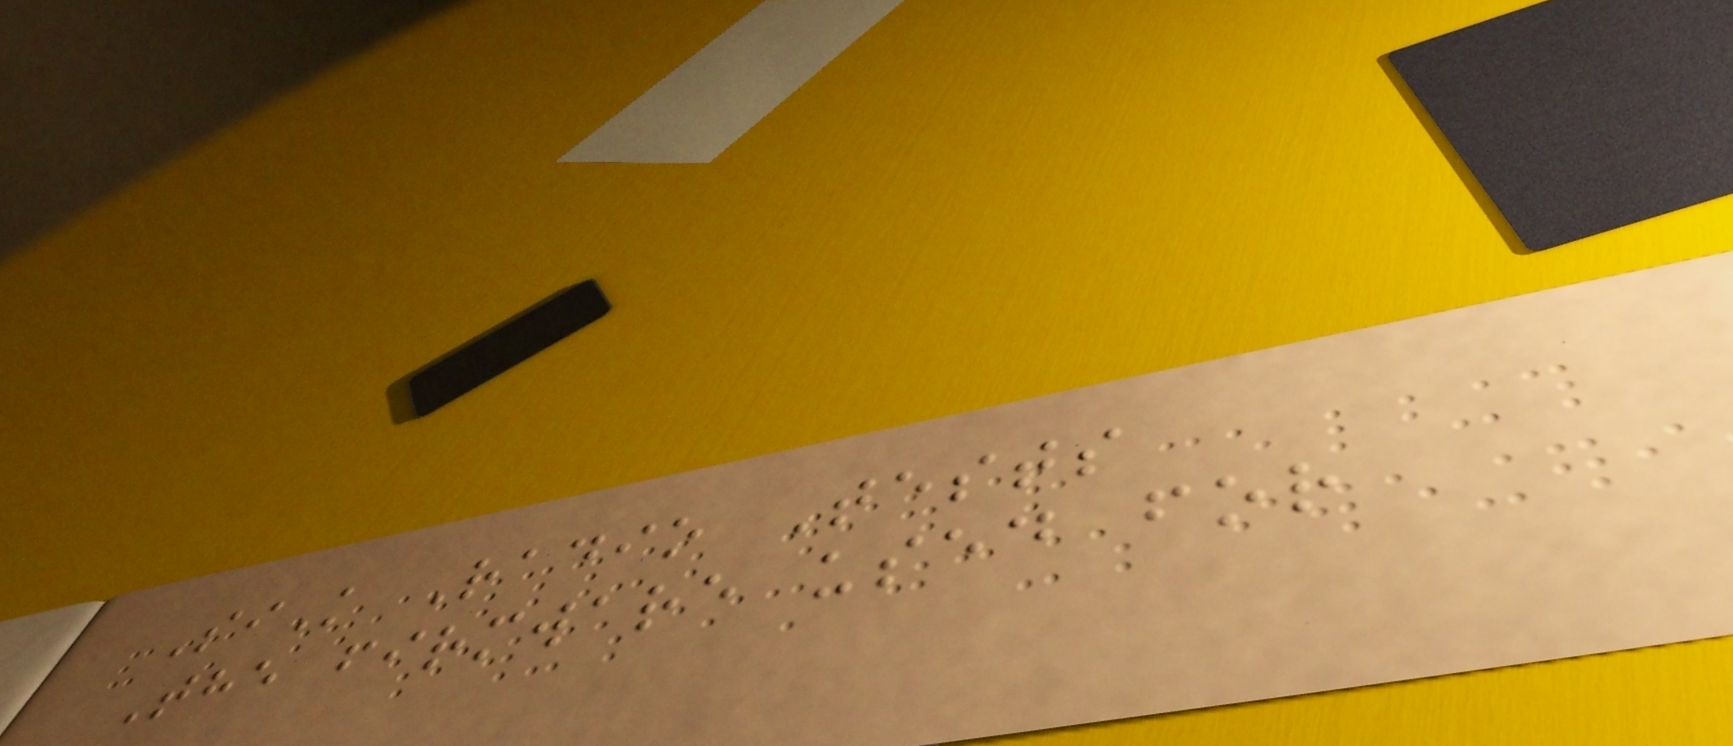SiK Radio Tests
The firmware used for
